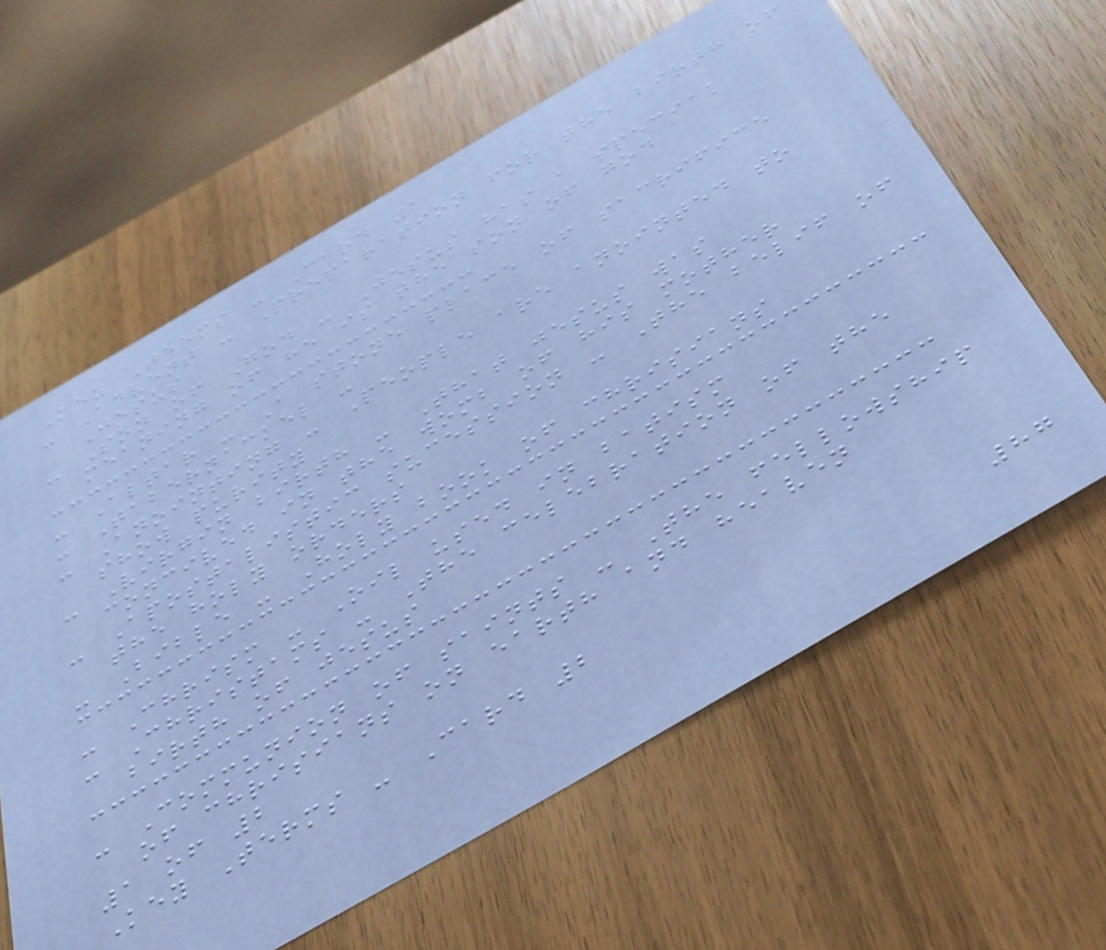Key Terms - Card 1
- Advent - Preparation for the birth of
Jesus
- Son of God - Jesus has a special
meaning of he is the son of god
- Altar - A stone place of sacrifice
- Tabernackel -
- Anointing - People are anointed to
show purity
- Virgin birth - That jesus was
concived in the womb of his mother
- Apostalistic sucession - The belif of
the holy orders
- Bible - Holy book of chrisians
- Chrism - Oil used in batism
- Christams - The celebration of the
birth of jesus
- Communion of saints - The fellowship
of chrisians on earth and heaven
1 of 2
Key Terms - Card 2
87
